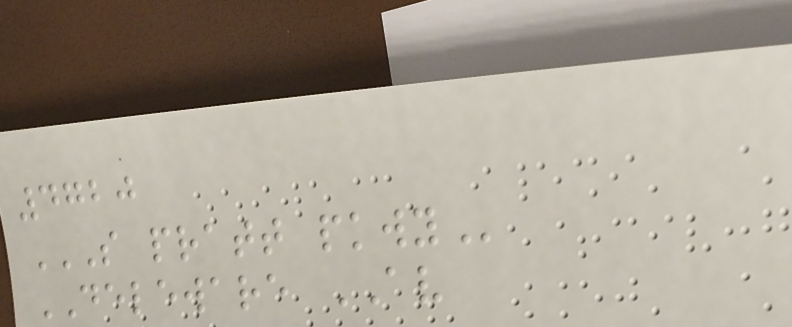4720
S PRATT PKWY
DELEWARE AV
